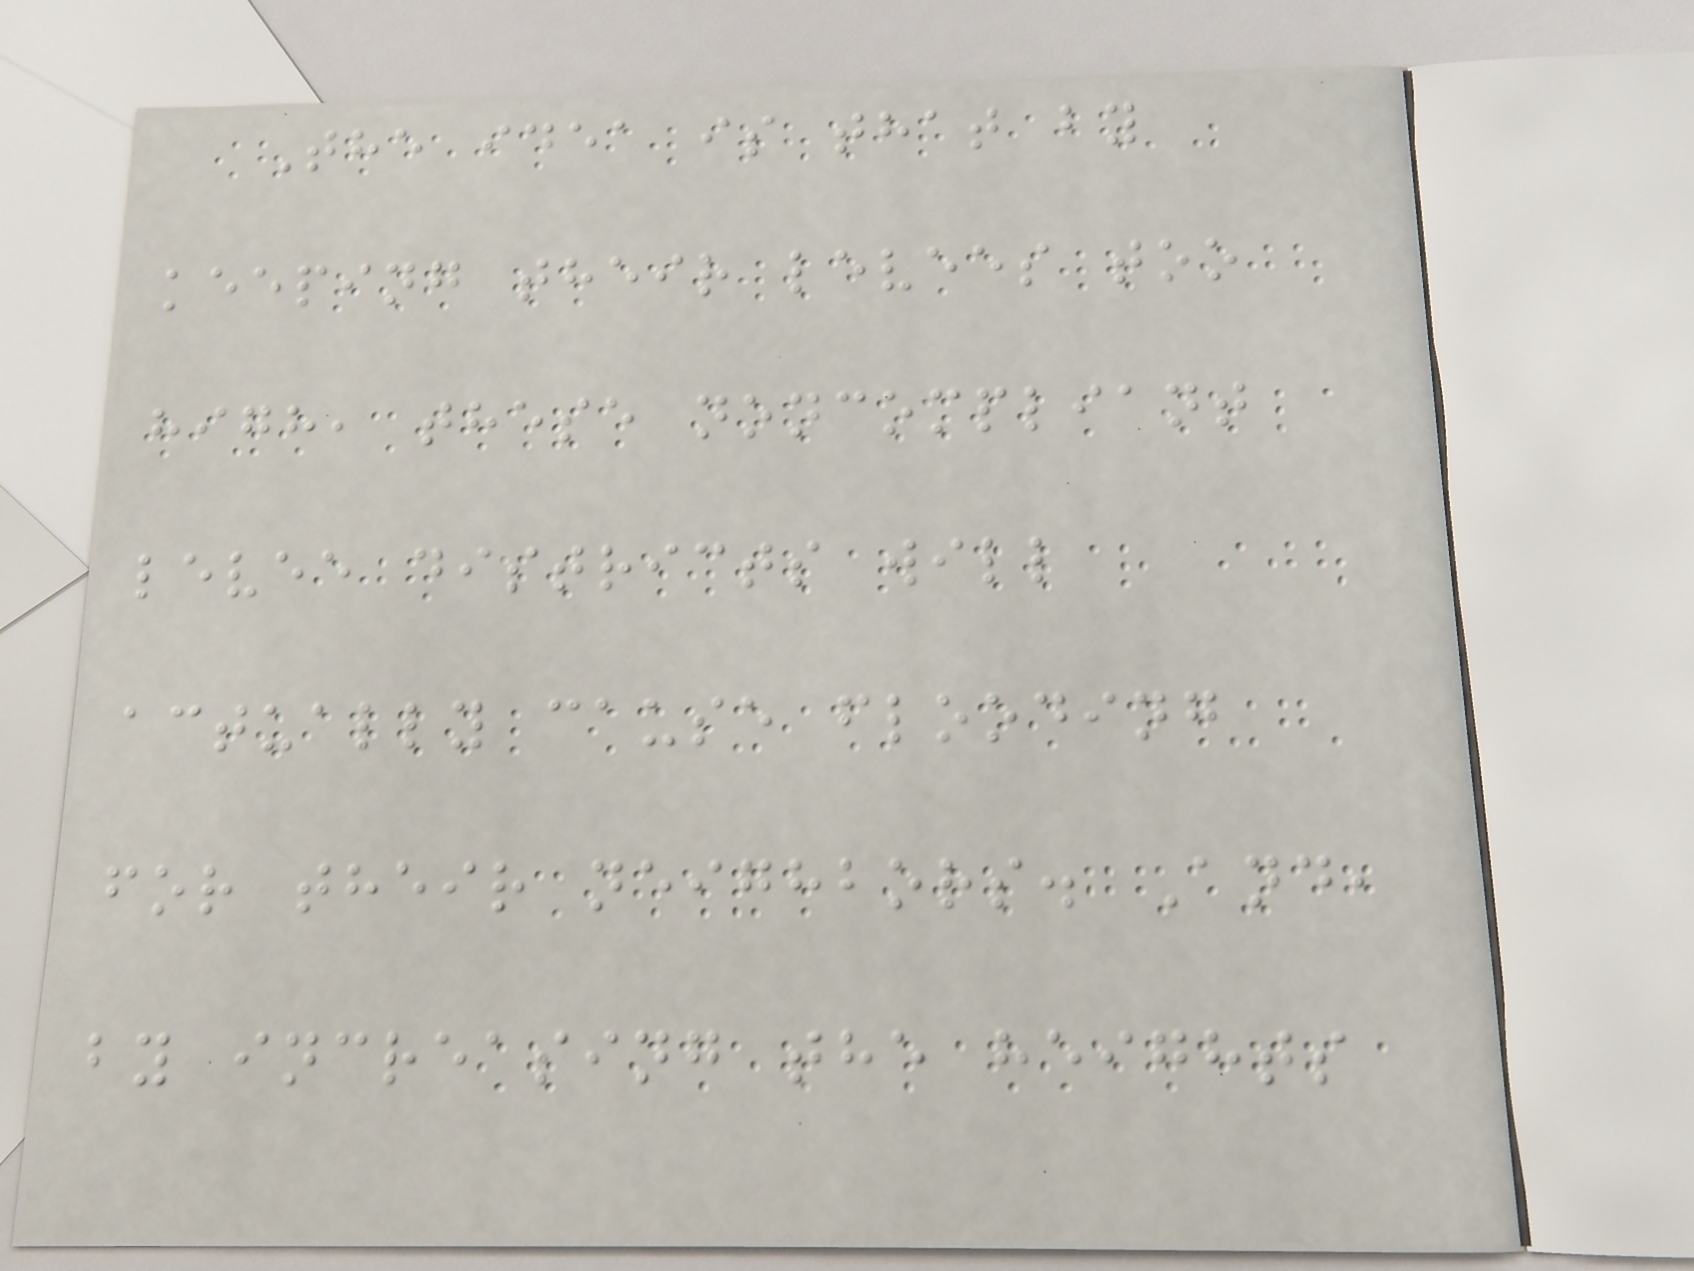The idea is that by
keeping their levees too
high, these noncompliant
levee districts will
actually cause flooding
for their neighbors. And,
by increasing the heights
